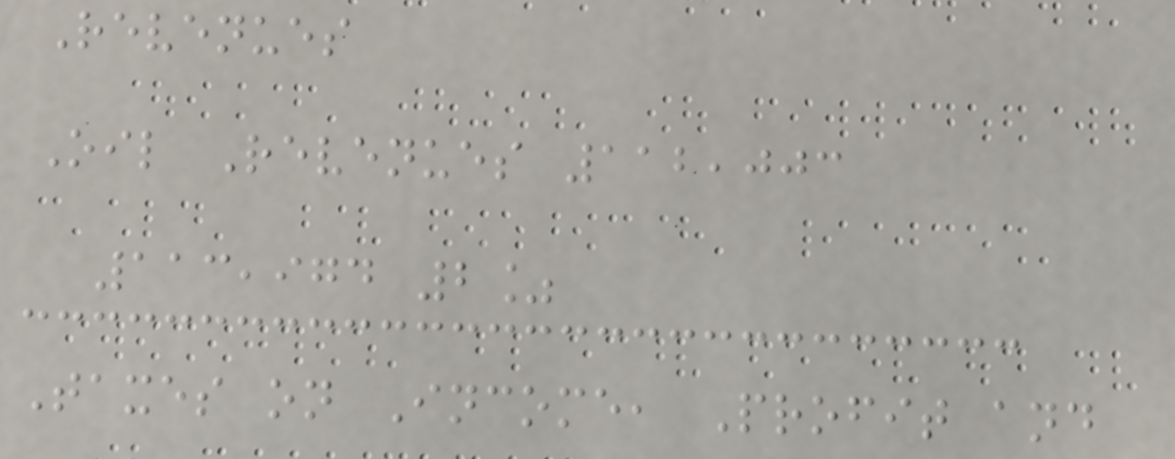Revenues
Oil Revenues 112,003
113,974 2%
Taxes on Income, Profit and
